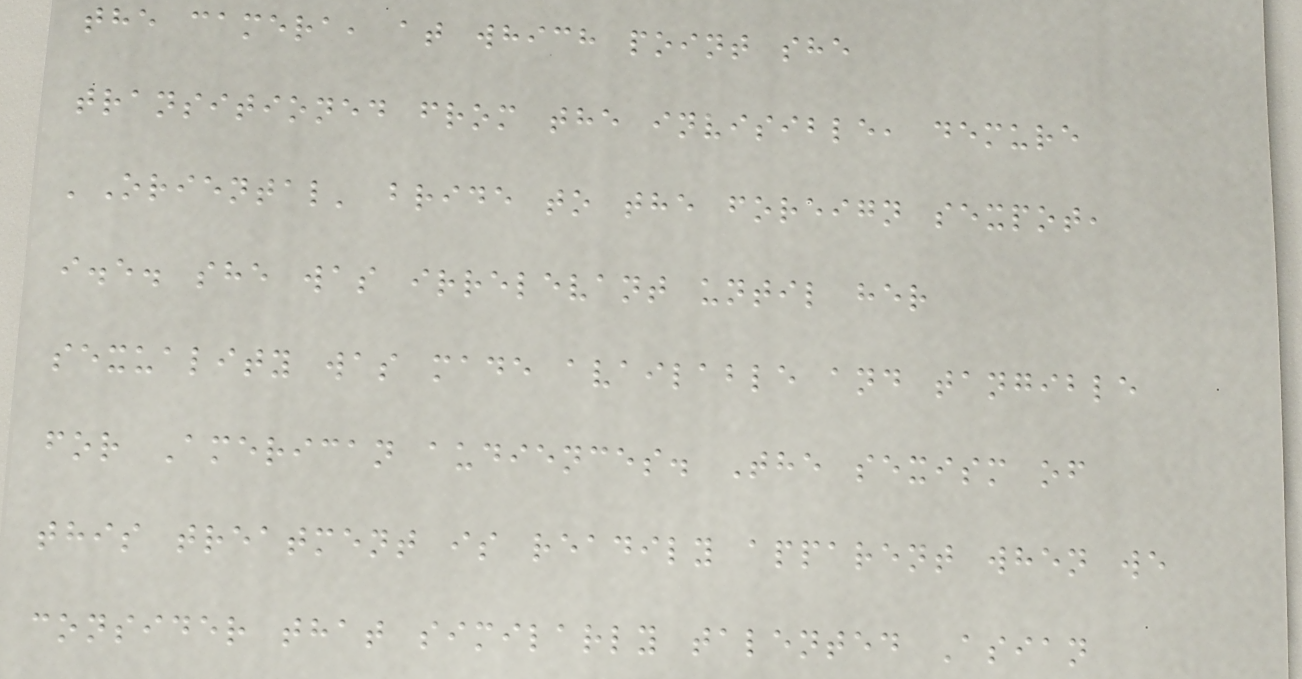the camera, at which point she
transitioned from the invisible, demure
'Oriental' bride to the foreign sexpot,
i.e. she was irrelevant until her
sexuality was made available and tangible
for American audiences. The sexism of
this treatment is readily apparent when we
consider that similarly talented Asian
